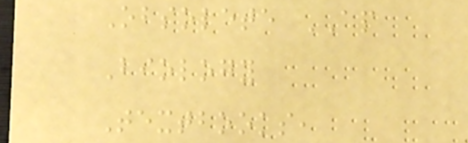Obsolete AP
Biology
Textbooks,
